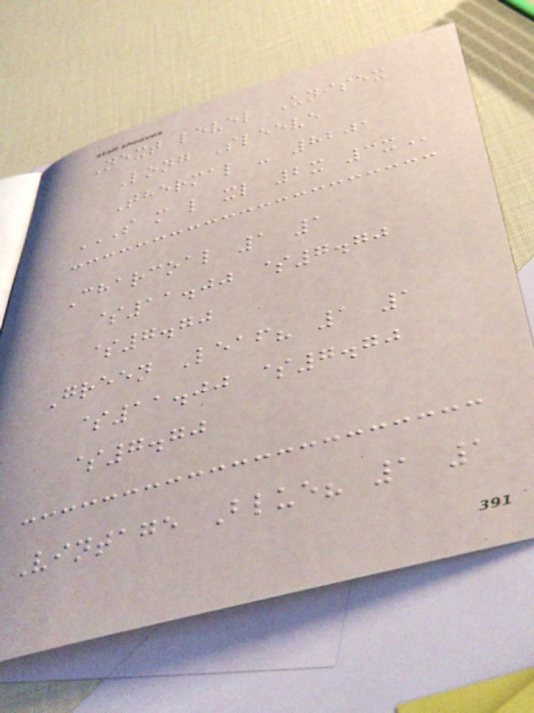Next level Unisex
Long Sleeve
Thermal - 8201
S M L XL 2X 3X
Charcoal 1 1
$11.00 $7.70
$7.70
Green Leaf? 1 1
$11.00 $7.70
$7.70
Vintage Blue? 1 1
